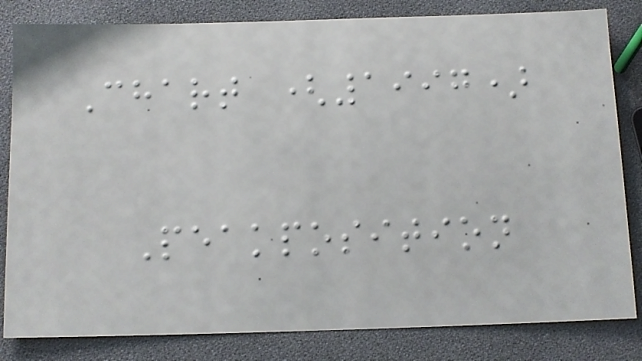Chart (1997)
Peakposition
